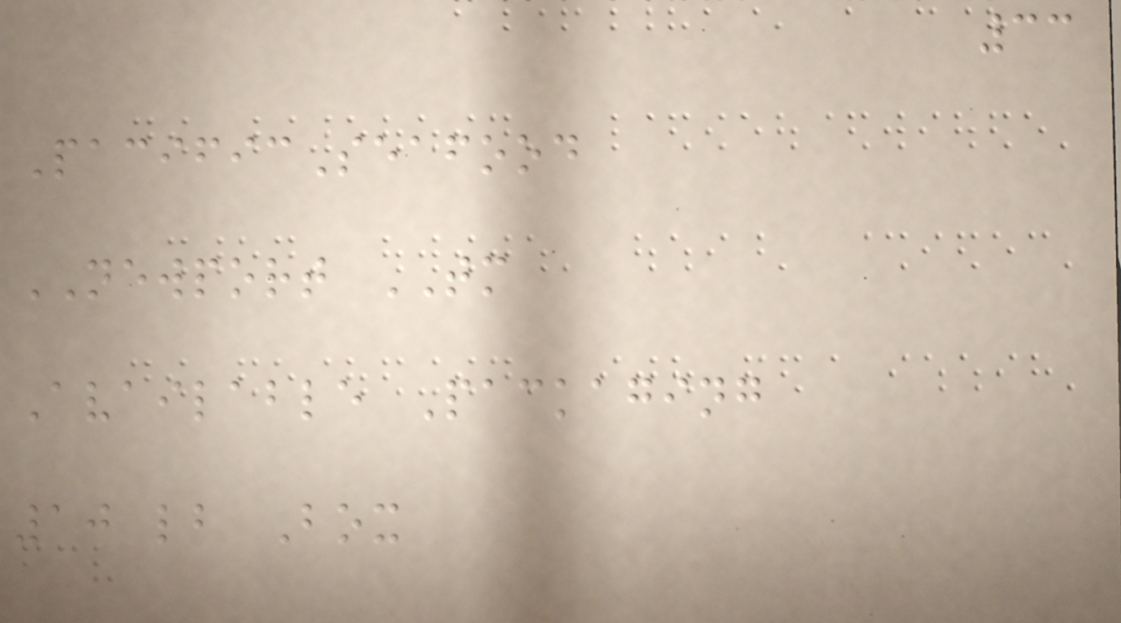33
PacificSeafood
NEWPORT TM
Available Packaging
10 lb Box
